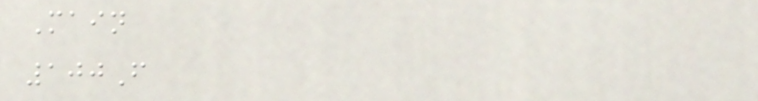Main
100F
